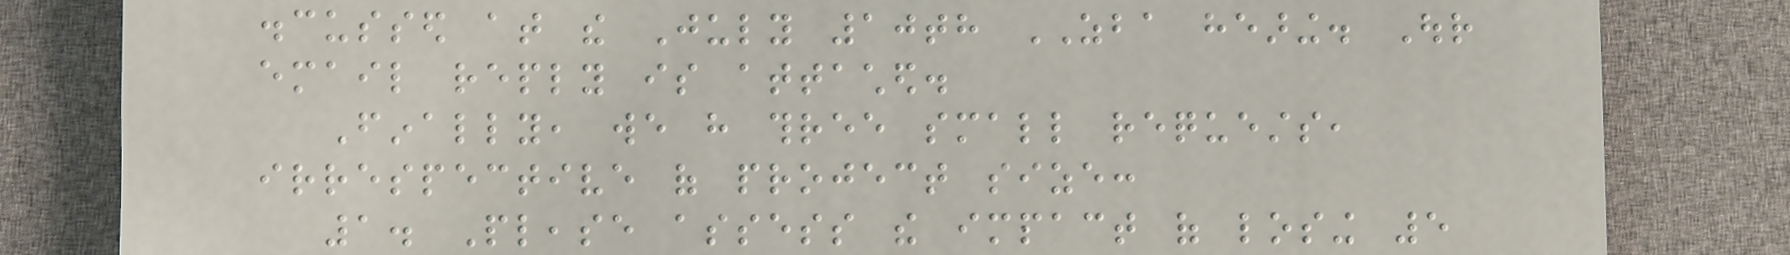discussed at the July 10th ZBA hearing. Our
email reply is attached.
Finally, we have three small requests,
irrespective of project size:
1. Please assess the impact of losing 5
